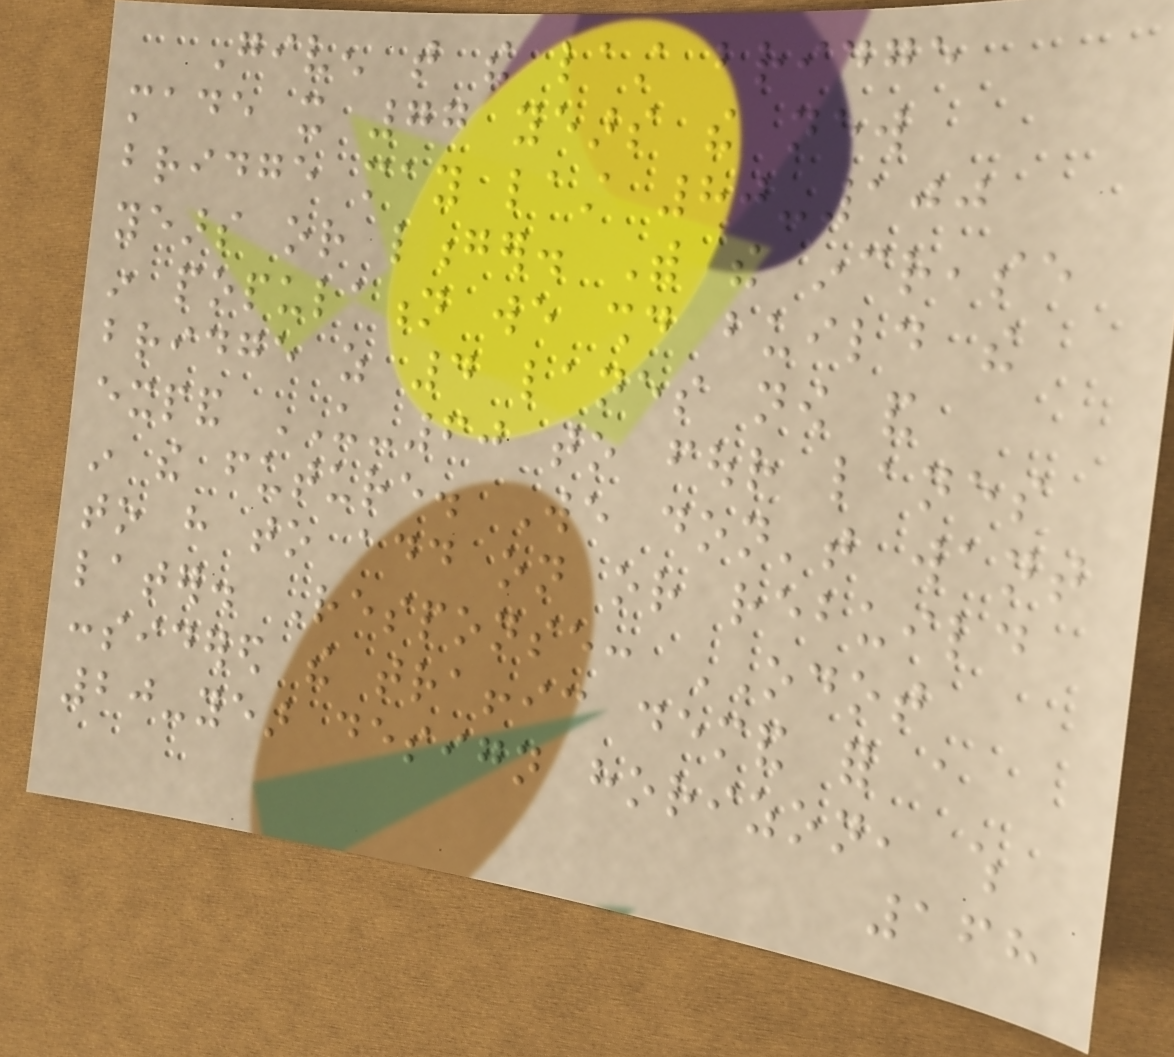Given that the last bridge
made it 77 years the new
bridge may last 80-100
years or longer. With the increase
in population we should build the
bridge as 4 lanes now and
expand US-60 to four lanes
in the future. We don't want
to have to add on or rebuild
later. Response: ODOT
considered the traffic demand for a
20-year design horizon, which
168
